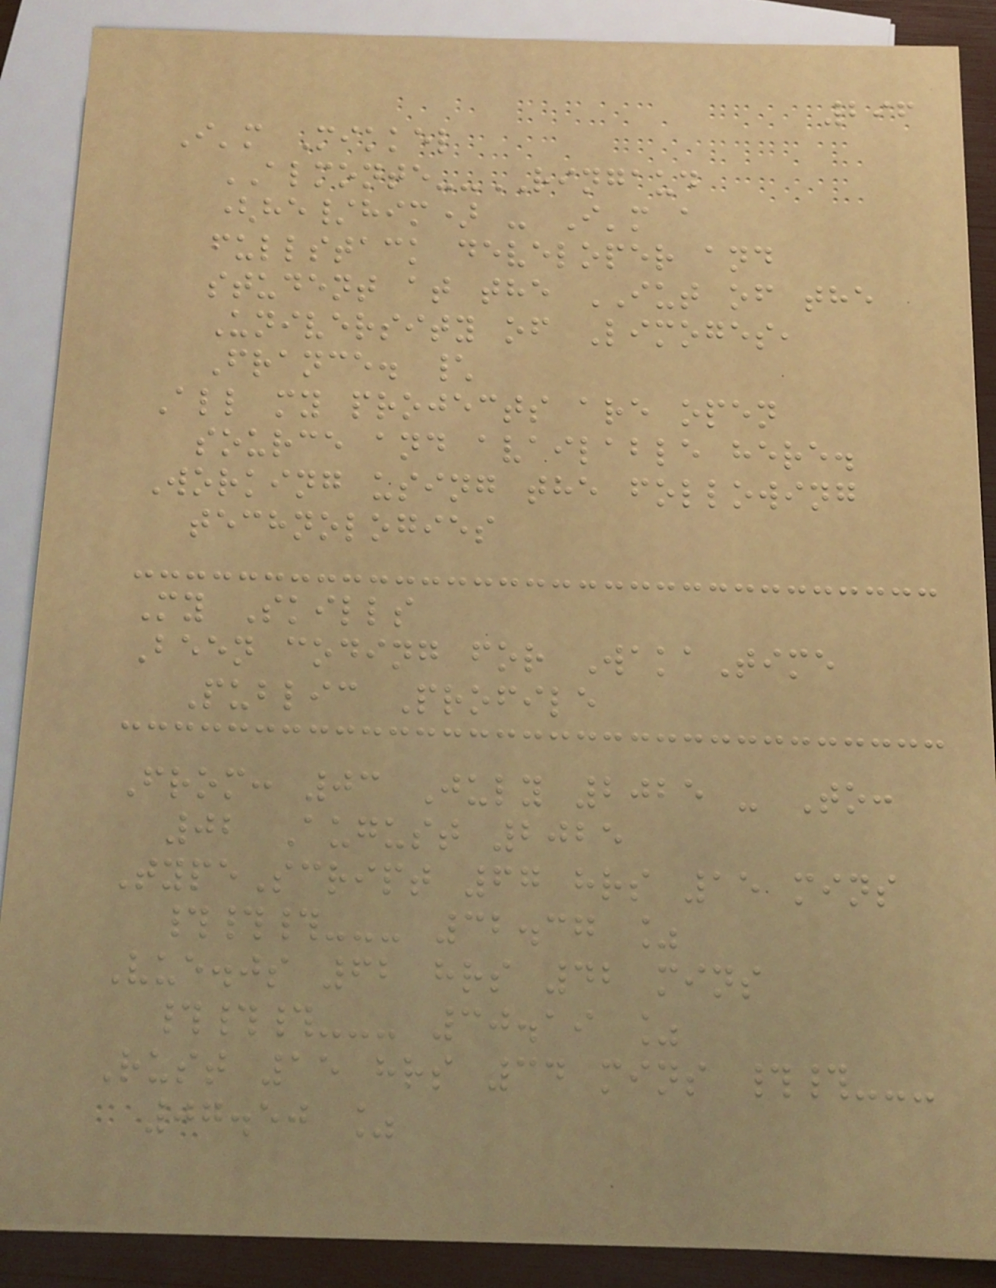296
I'm Mikkel
ALMONTE--RINGAUD
(he/him) - I'm a
fullstack developer and
student at the IUT of the
University of Limoges,
France. \
All my projects are open
source and available here.
Working using the following
technologies
My Skills
Been coding for WakaTime
Public Profile
From: 03 July 2025 - To:
02 August 2025
TypeScript 67 hrs 15 mins
###--- 32.37 %
Vue.js 62 hrs 42 mins
###--- 30.19 %
Rust 15 hrs 34 mins ##---
07.50 %
